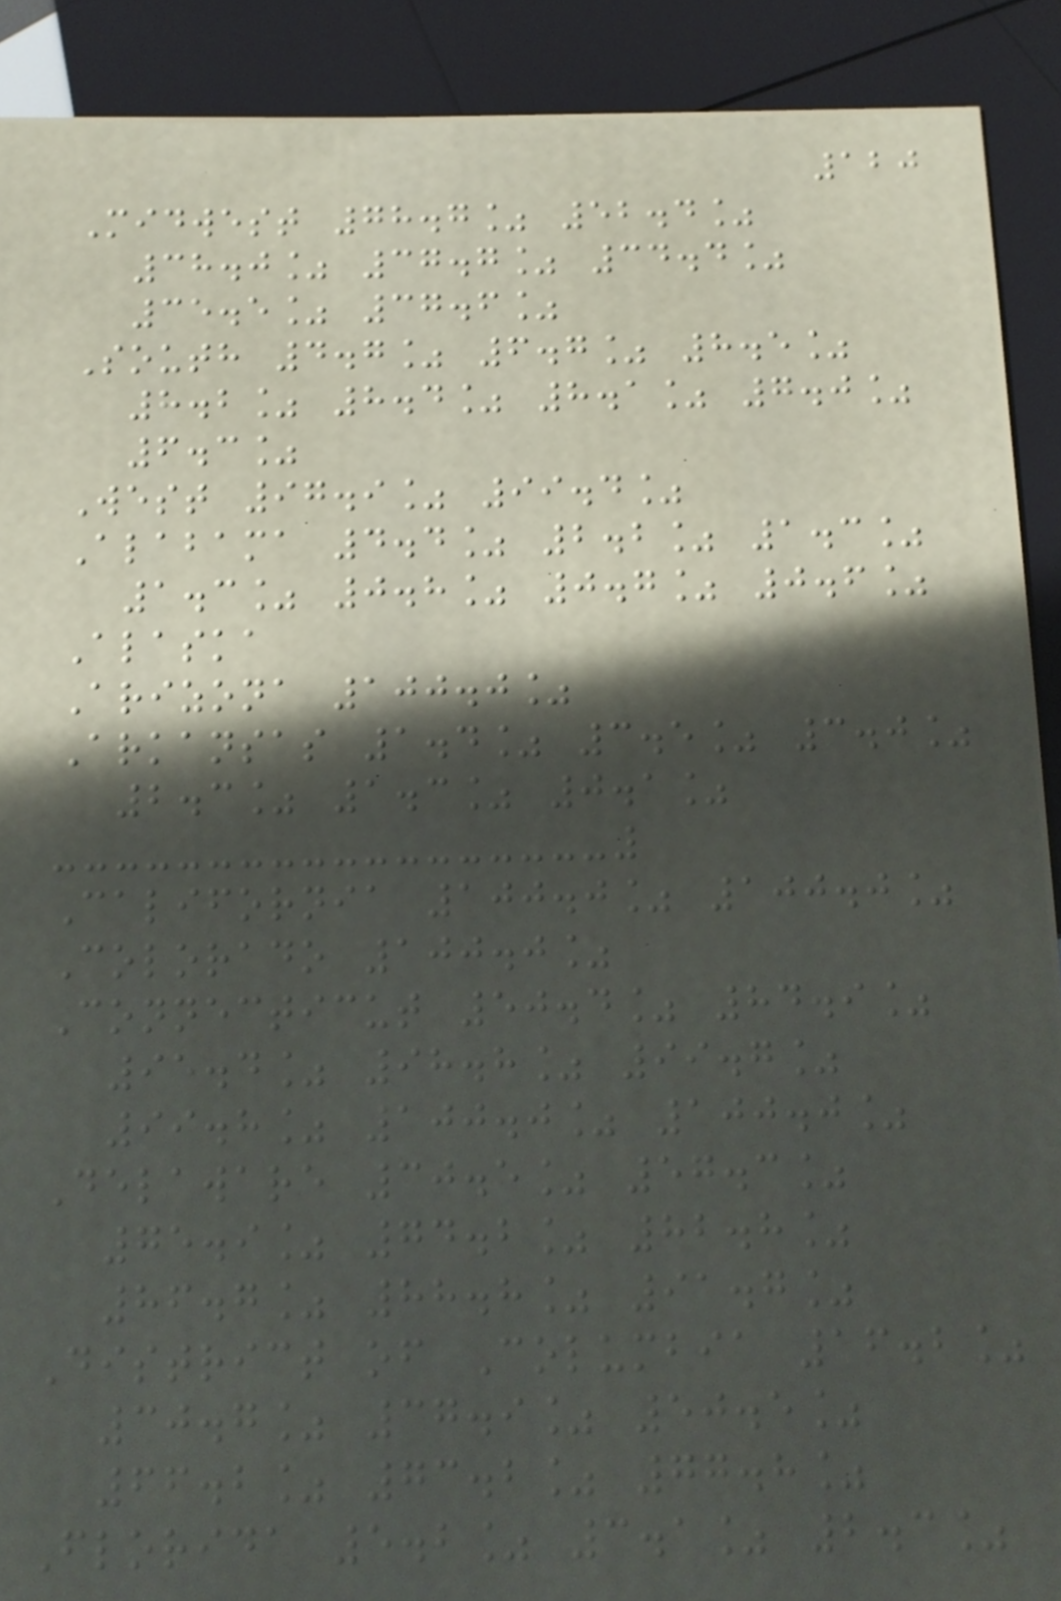120
Midwest 78.7% 52.4%
38.0% 37.7% 34.4%
35.5% 37.6%
South 4.7% 6.7% 8.5%
8.2% 8.4% 8.1% 7.0%
6.3%
West 97.9% 99.4%
Alabama 4.4% 2.2% 1.3%
1.3% 0.8% 0.7% 0.6%
Alaska
Arizona 100.0%
Arkansas 1.4% 3.5% 3.0%
2.3% 1.3% 0.1%
California 100.0% 100.0%
Colorado 100.0%
Connecticut 50.4% 84.9%
95.4% 98.8% 99.7%
99.8% 100.0% 100.0%
Delaware 30.5% 57.3%
75.9% 74.2% 82.8%
86.7% 88.8% 91.7%
District of Columbia 16.2%
30.7% 37.9% 50.5%
66.2% 73.2% 77.8%
Florida 5.2% 3.1% 2.3%
